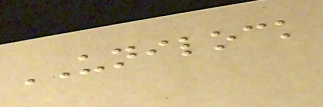UNILOCK
